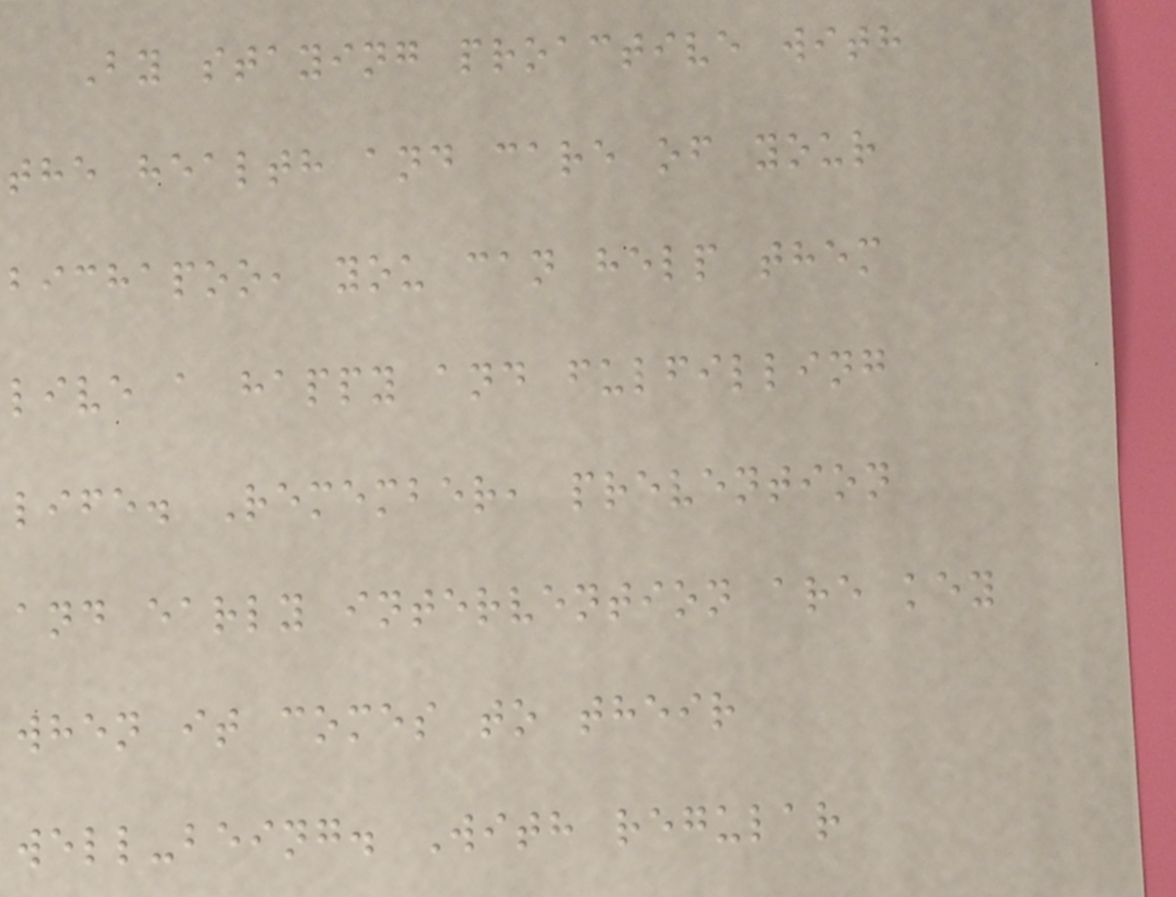By staying proactive with
the health and care of your
bichapoo, you can help them
live a happy and fulfilling
life. Remember, prevention
and early intervention are key
when it comes to their
well-being. With regular
